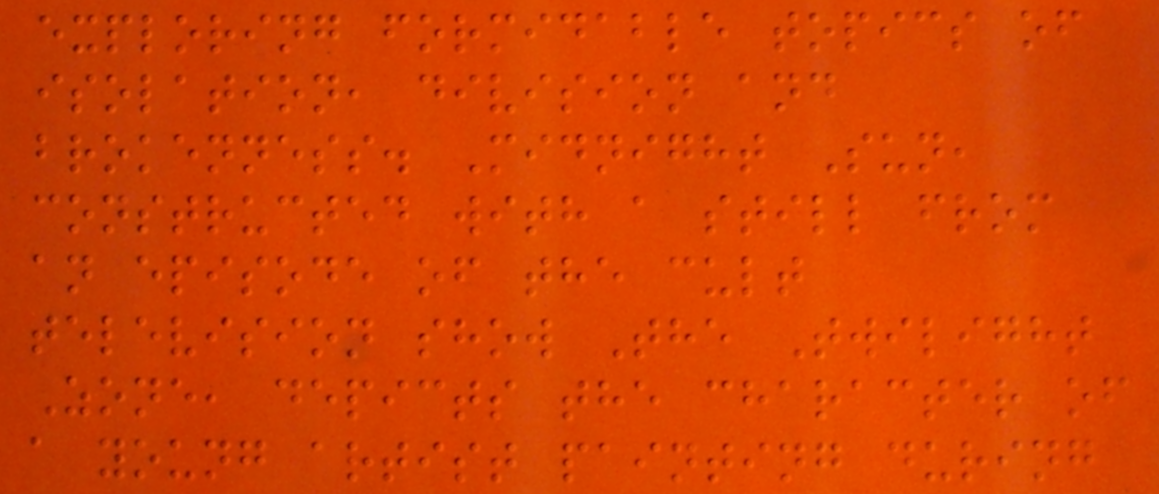exploring formidable topics of
isolation, division and
brokenness. Midnight Sun,
constructed with a still from
an episode of the cult
television show The Twilight
Zone, depicts the character of
a young artist painting during
